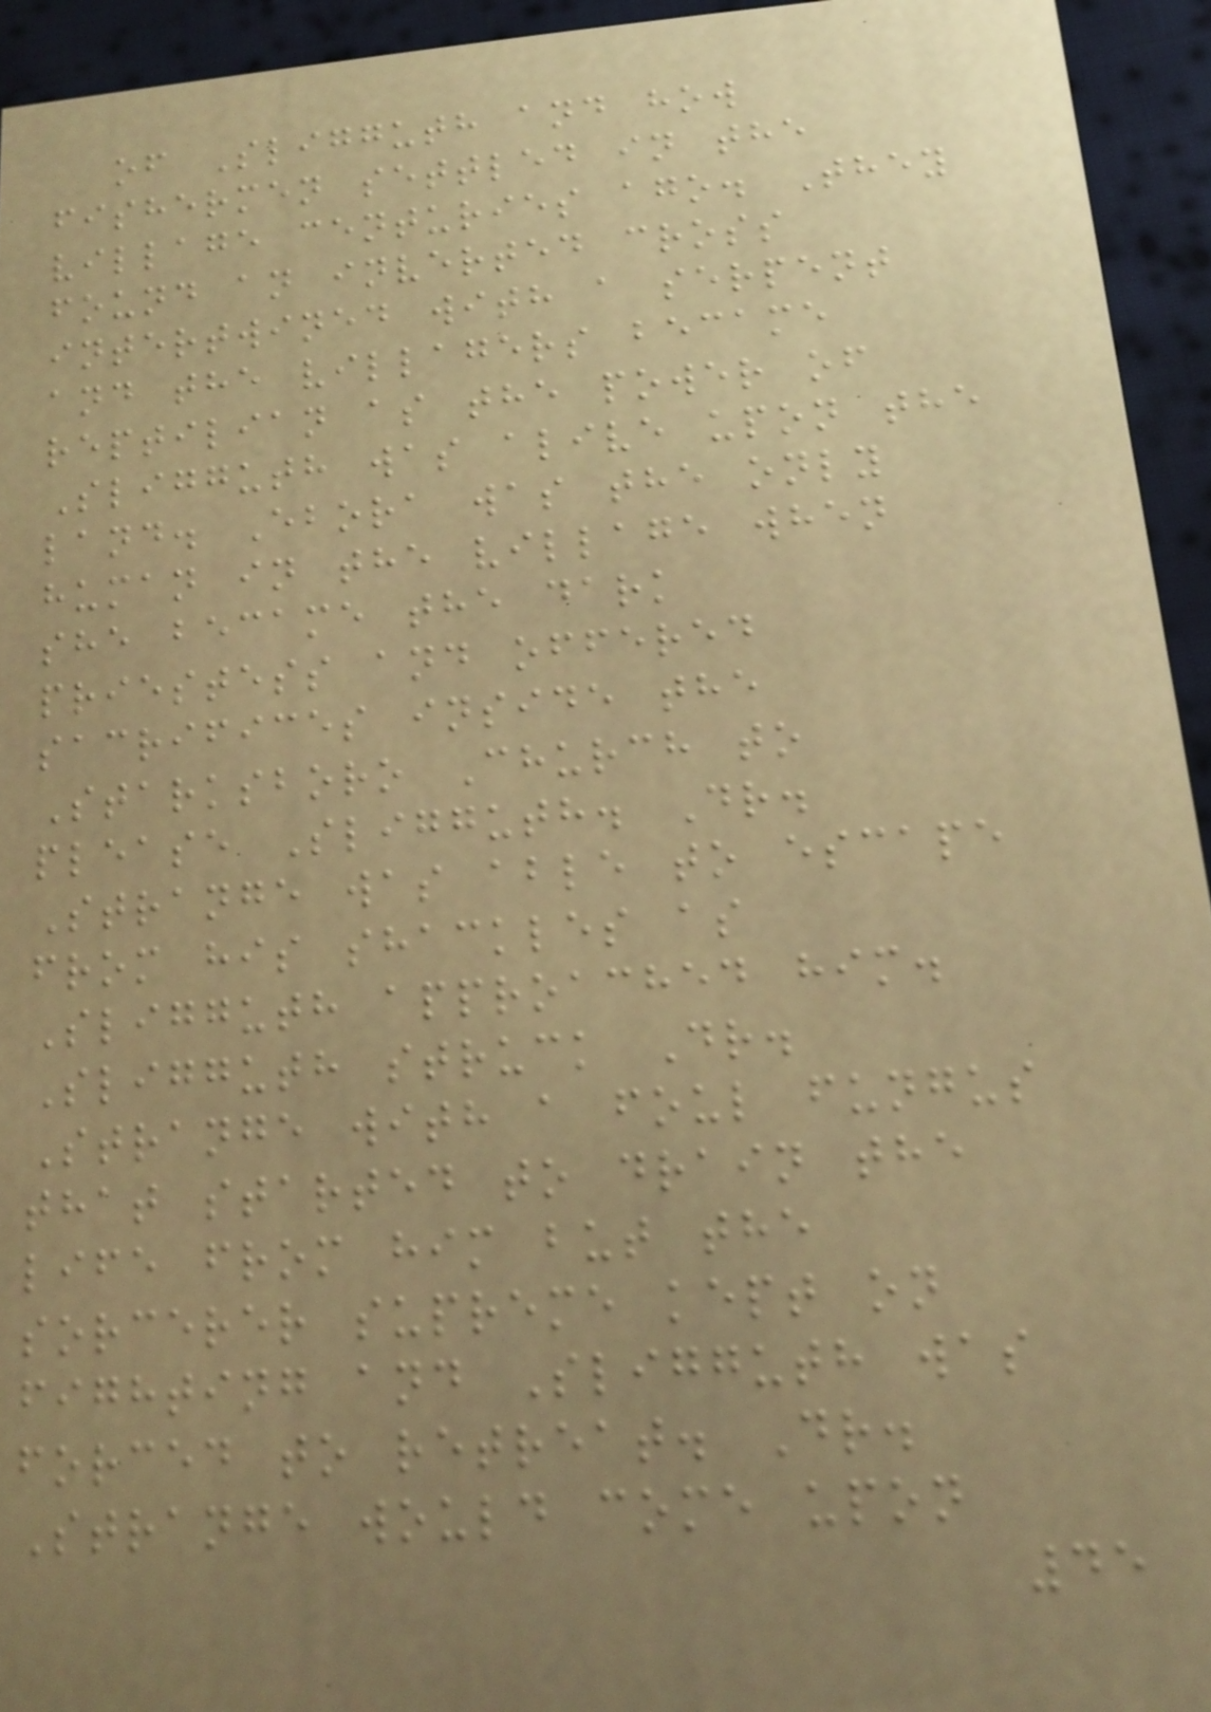of Sligguth and how
fishermen settled in the
village centuries ago. They
found an inverted cross
intertwined with a serpent
and the villagers became
reptilian as the power of
Sligguth was alive upon the
land. Ebora was the only
human in the village when
she became the dark
priestess and offered
sacrifices inside the
Starksboro Church to
please Sligguth. Dr.
Strange was able to escape
from his shackles as
Sligguth approached him.
Sligguth struck Dr.
Strange with a foul fungus
that started to drain the
life from him but the
sorcerer supreme kept on
fighting and Sligguth was
forced to retreat. Dr.
Strange would come upon
45
